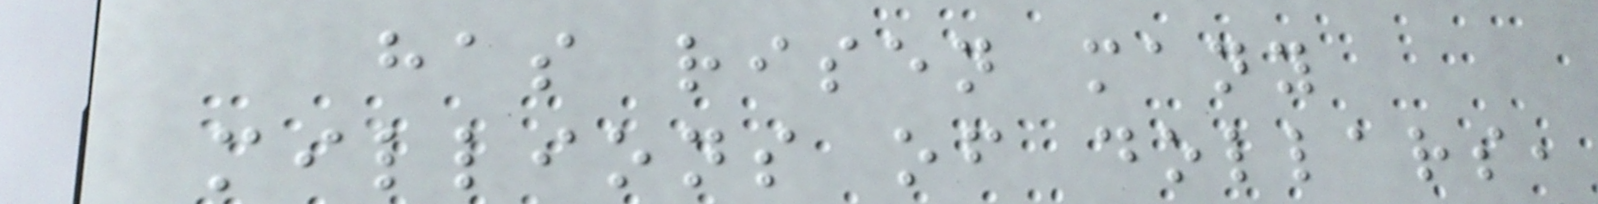has risen many
millions of dollars,
